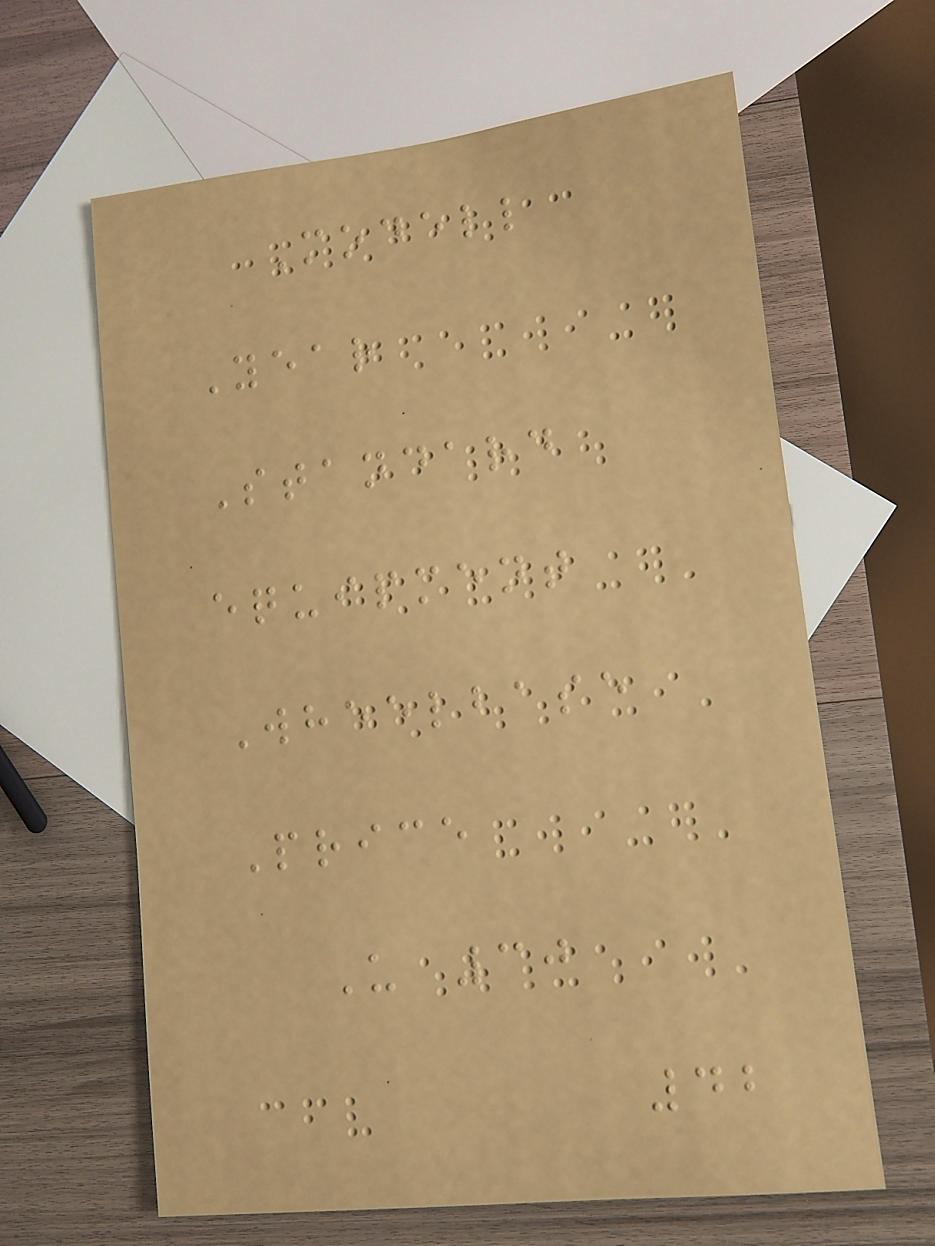Modell
Year
Standard
equipment
Wheelbase
Price
U 30
42
